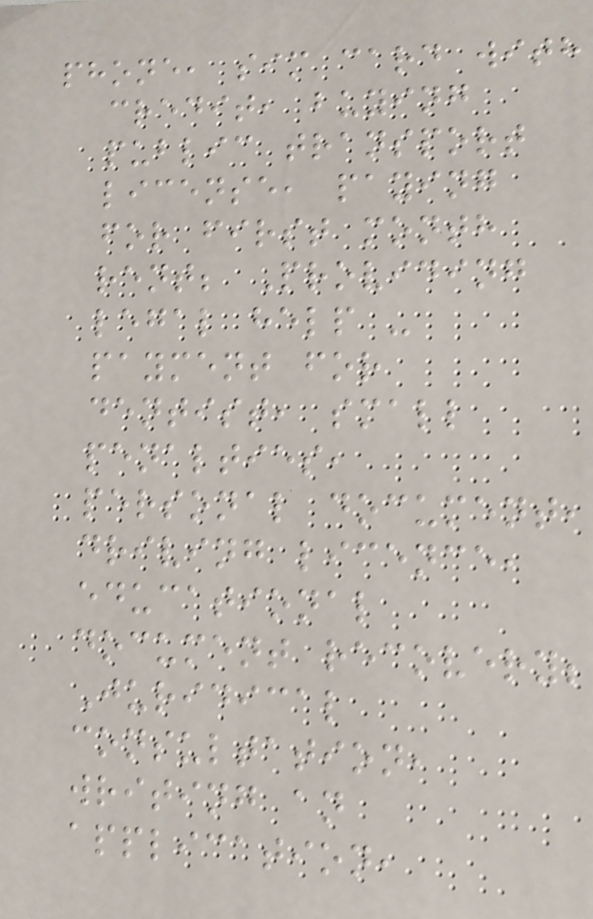phone, sim card with
credit, buying
public transport
license, paying
for first month
rent; Providing
legal help -
payment for
dentist, small
penalties,
personal document,
driving licence,
educational
document recovery;
Juridical
consultation,
writing an
application,
